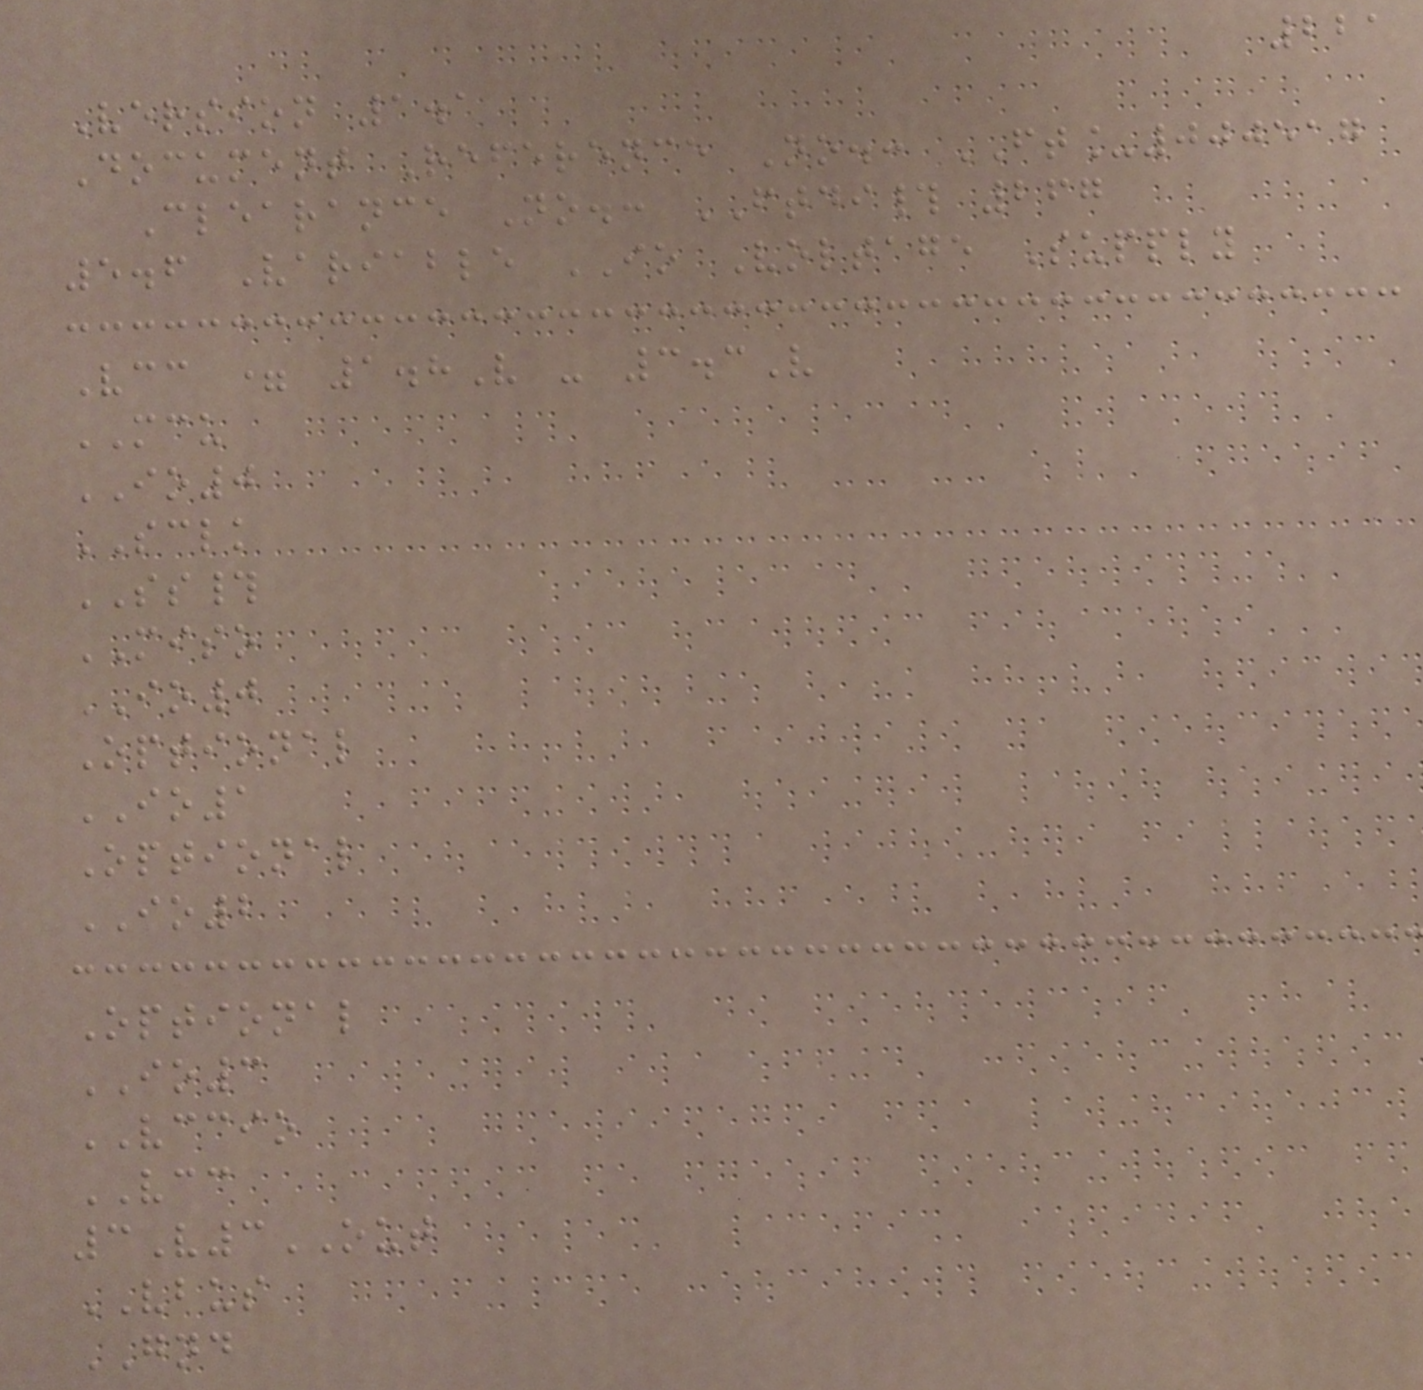221
Version 1.1
Document Reference No.: FT_000517
Clearance No.: FTDI# 267
5.6 Variable IO Voltage Supply
Vcc = 1.8V - 3.3V
MCU
IO0
SCLK
SS#
MISO
IO0
Optional
IO1
Optional
IO2
Optional
IO3
VCCIO
VCC
3V3OUT
VBUS
GND
